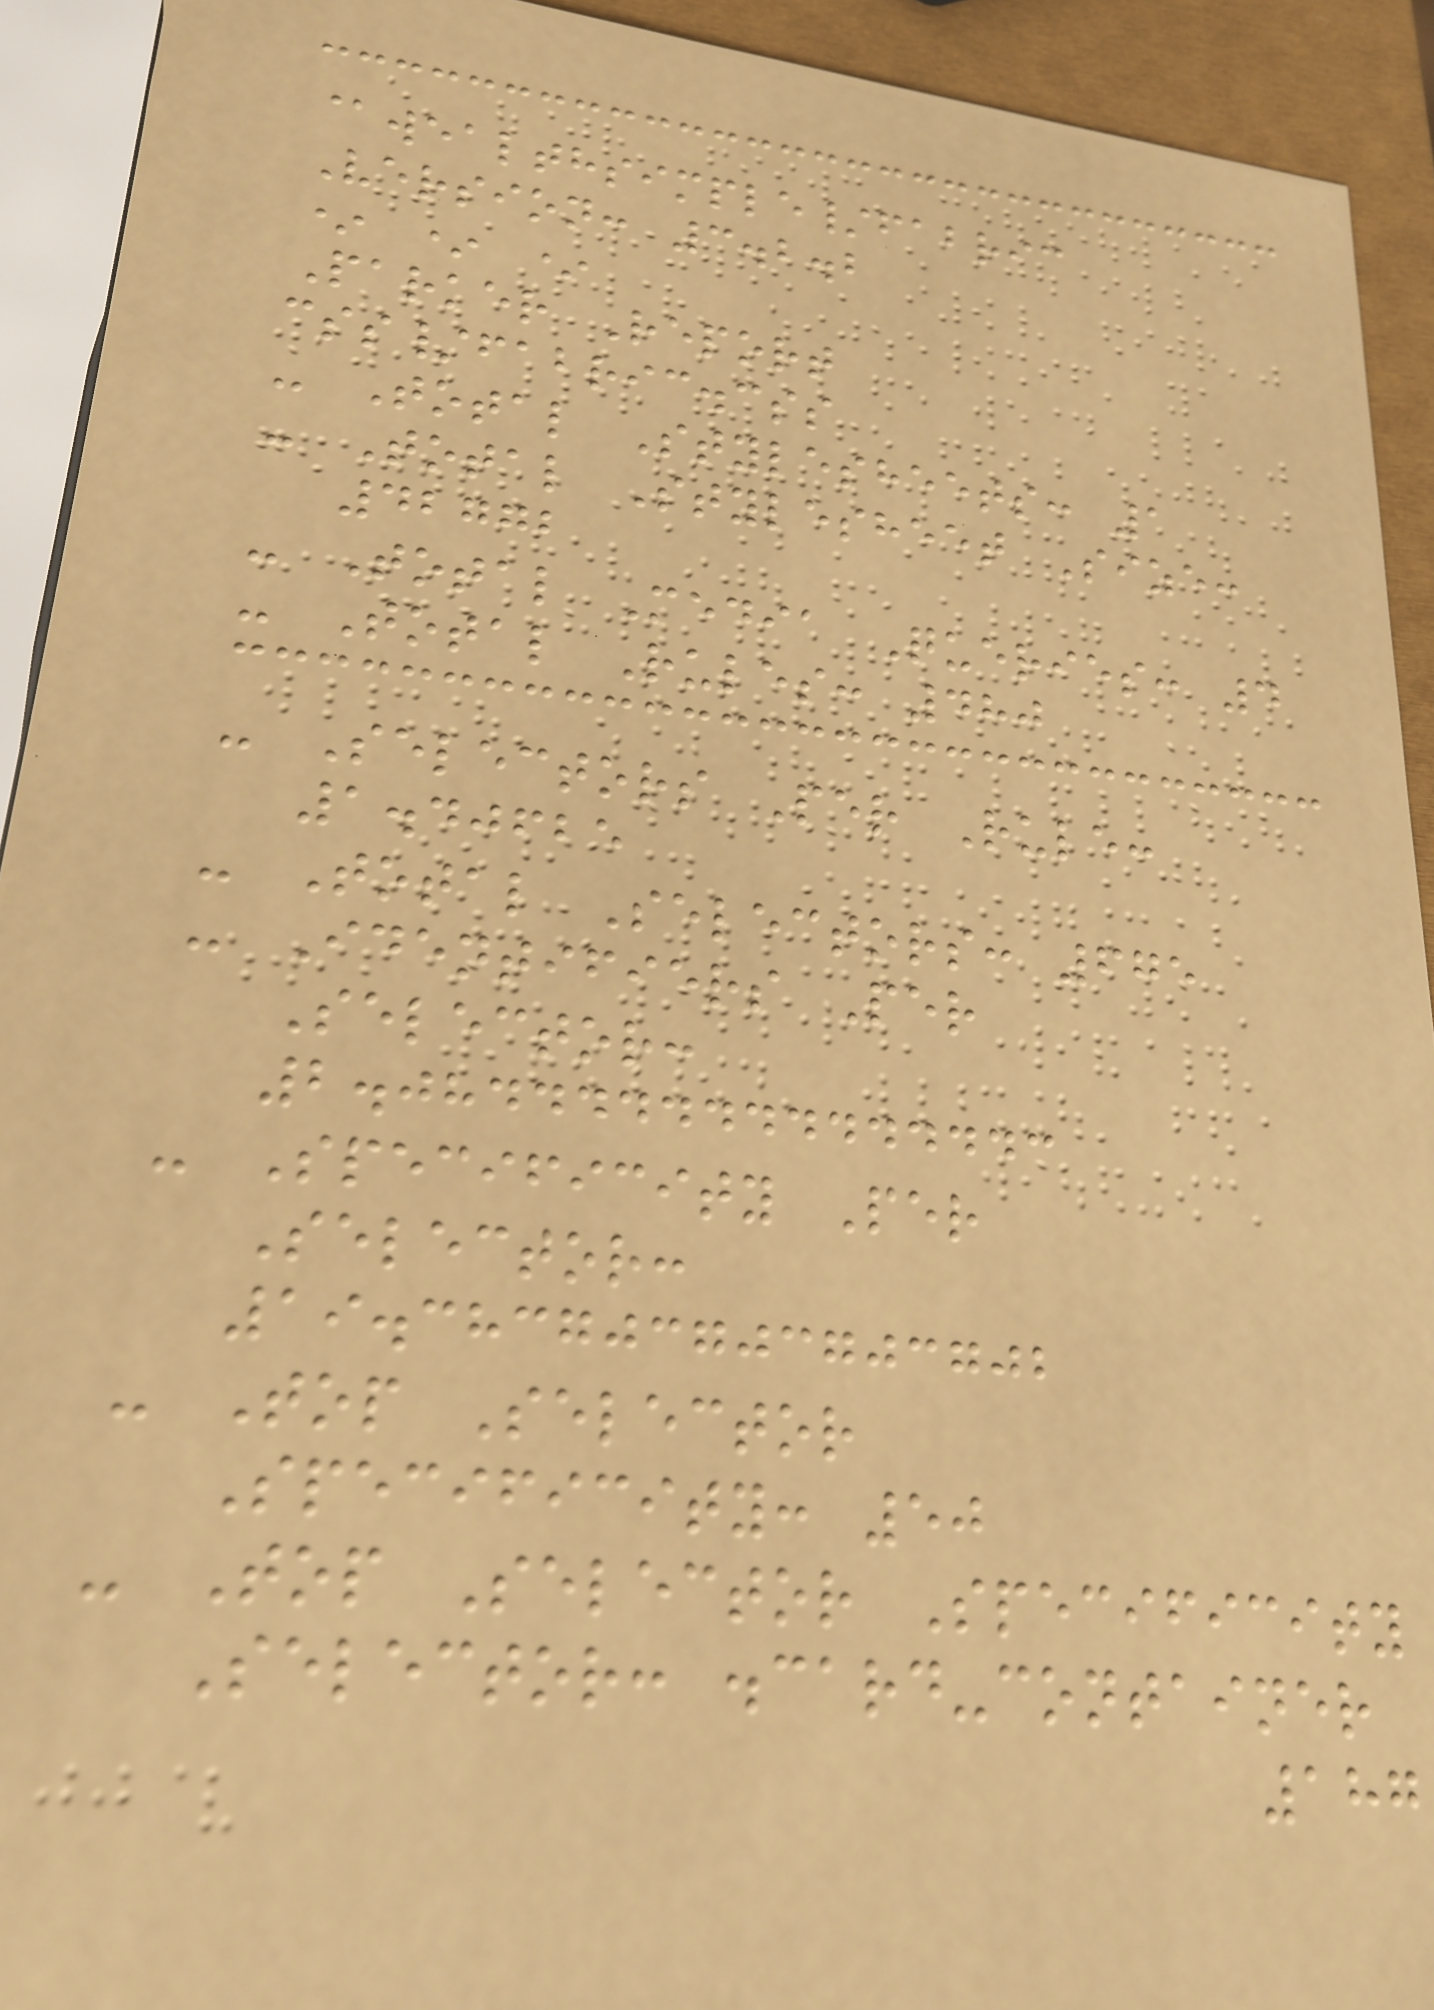@wealthsimple/fabric
Version: 3.2.2
* * *
Parker Report
css/fabric.css
- Total Stylesheets: 1
- Total Stylesheet Size:
42772
- Total Media Queries: 4
- Total Rules: 480
- Selectors Per Rule:
1.40625
- Total Selectors: 675
- Identifiers Per
Selector:
2.0844444444444443
- Specificity Per
Selector:
19.383703703703702
- Top Selector
Specificity: 50
- Top Selector Specificity
Selector: .card-container
187
